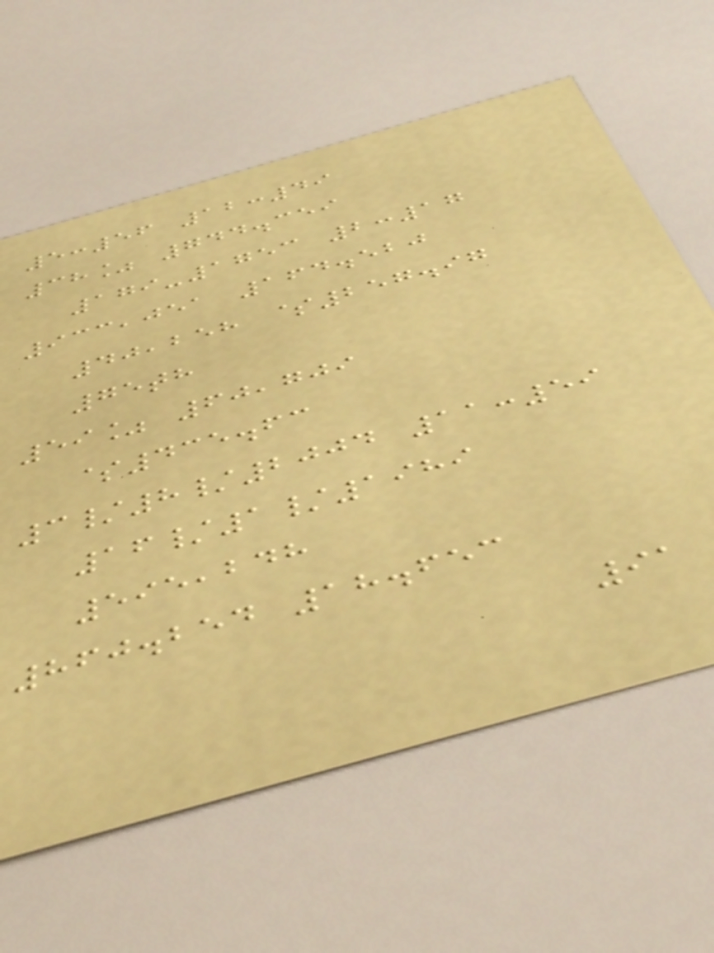5:56 12:49
38% 744.359
179-1753 2:17
933,051 164.520
40,258 $257.97
75th
59% 60,709
$435.63
3/8/2004 11:59
16/1/1989
595,248
860.254 18.653
91
